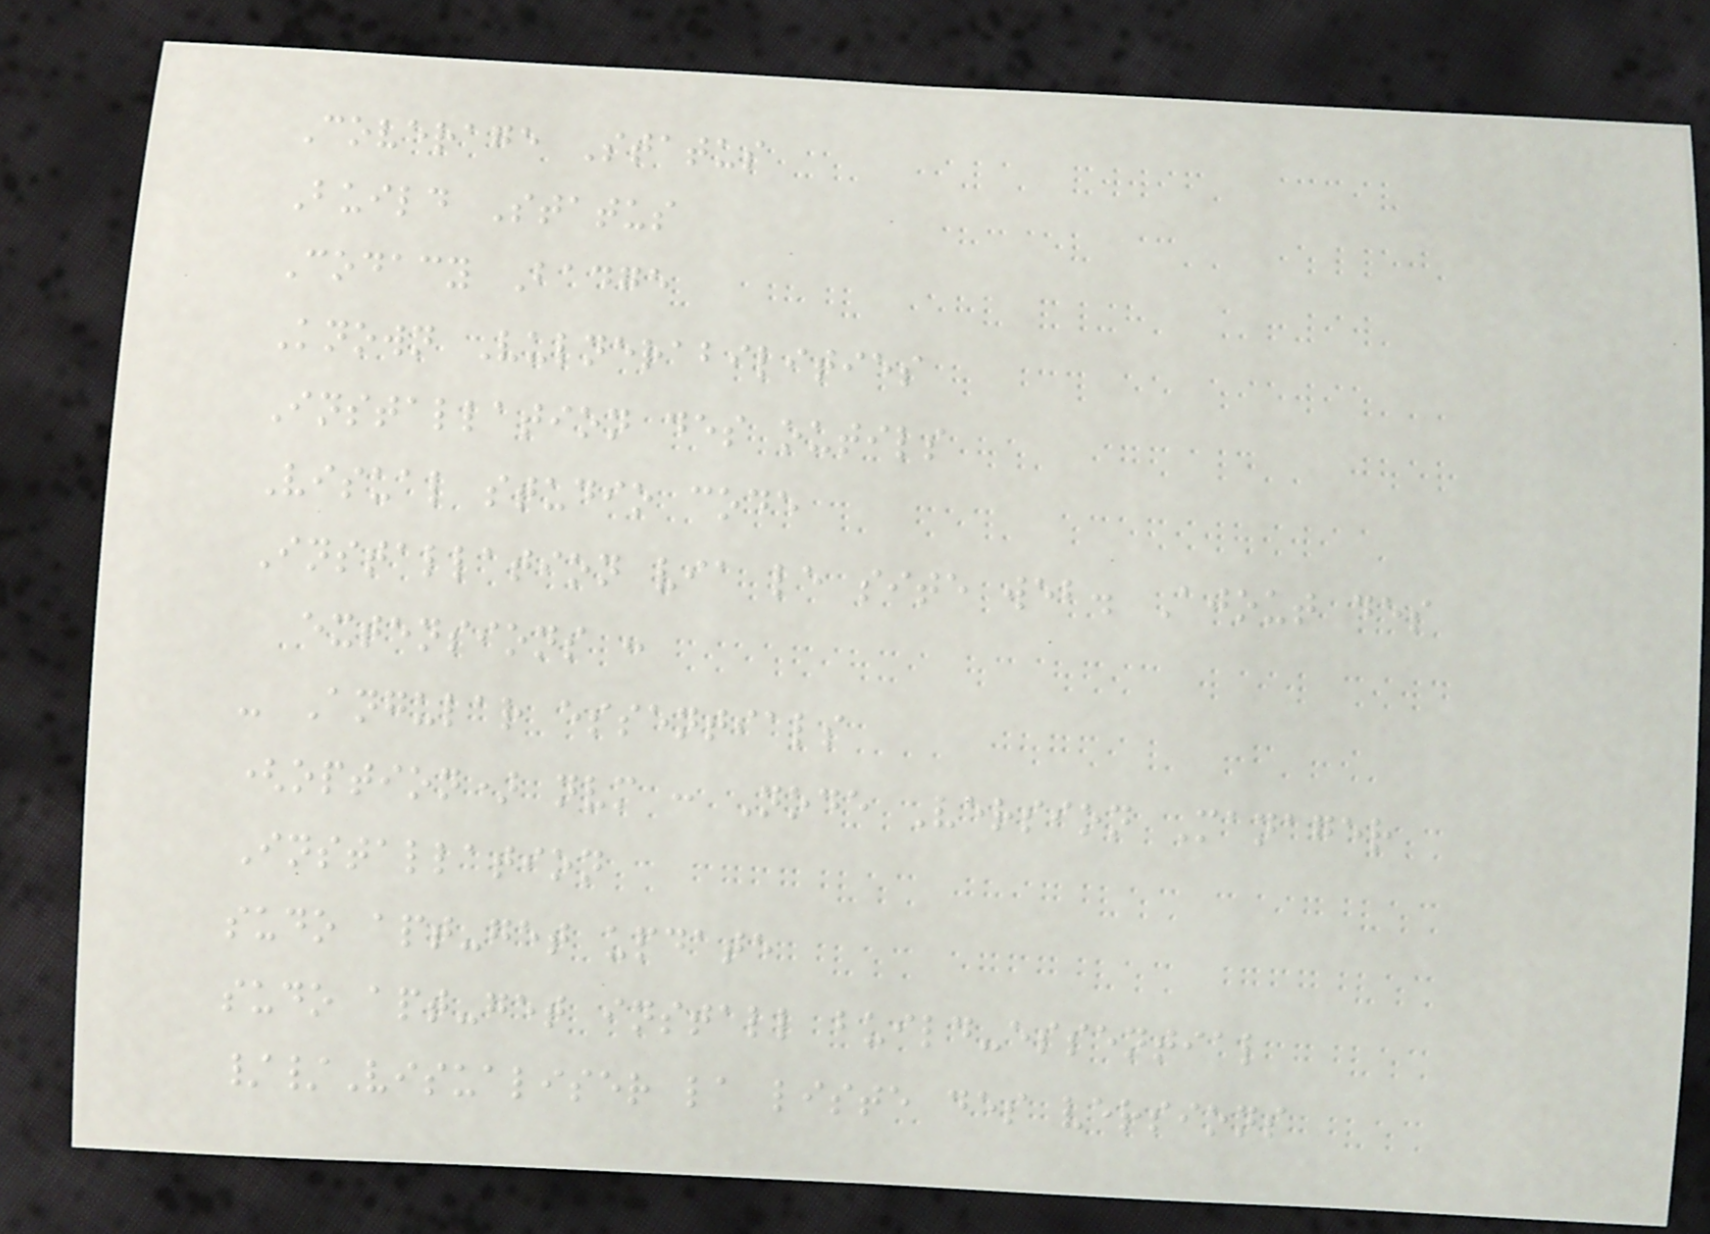Coverage Status
Build Status
Codacy Badge
Known Vulnerabilities
Installation des outils
Visual studio code
Installation via le site web. Ajout des
extensions :
- Angular essentials
(option) nvm : Node Version Manager
Installation
sudo apt-get update
sudo apt-get install build-essential
//Visualiser la liste des versions
